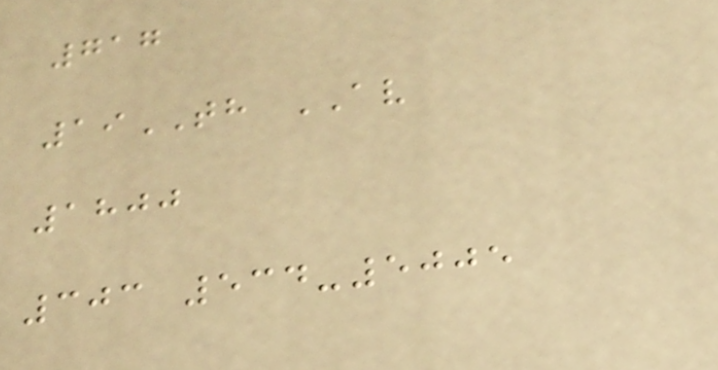717
19TH AV
1800
303 534-5005
